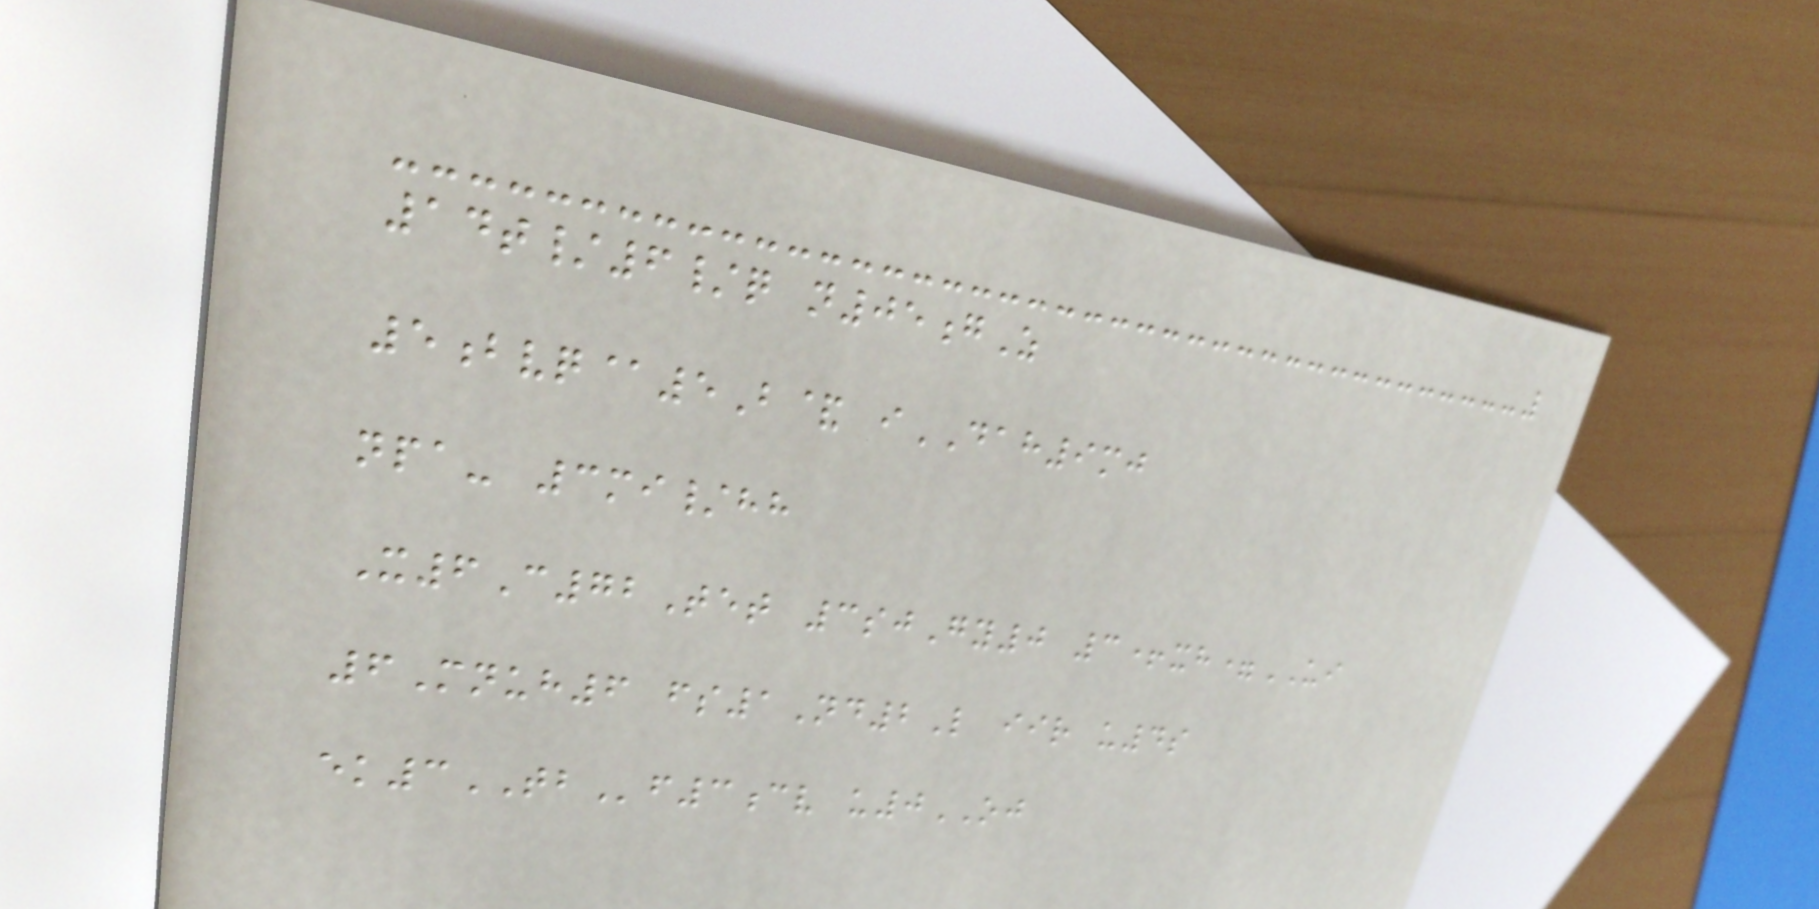14t/6/q n05gZ
5bvq@5B& iDAH9mj
npa- 3mi/hh
X6C72Tet 3sjGy0 3+xh=UI
6Mnuh6 fs1Nd2L iir u4s
ek3TBf3cv u0OJ
